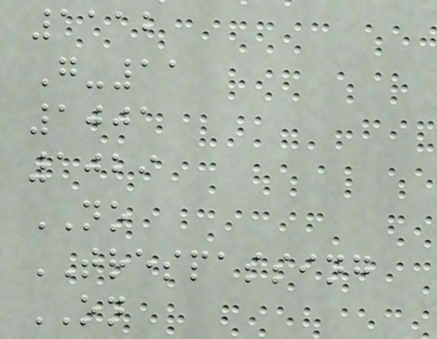1112
G-11
1001
1029
NO
TRESPASSING
ON
